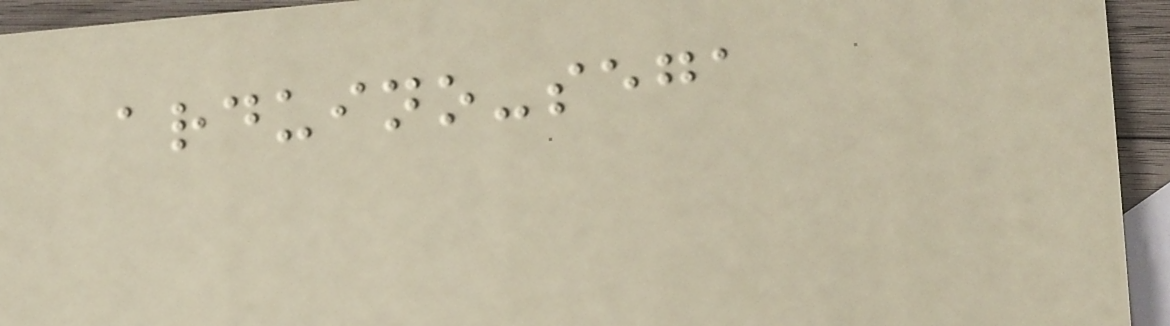arduino-sega
